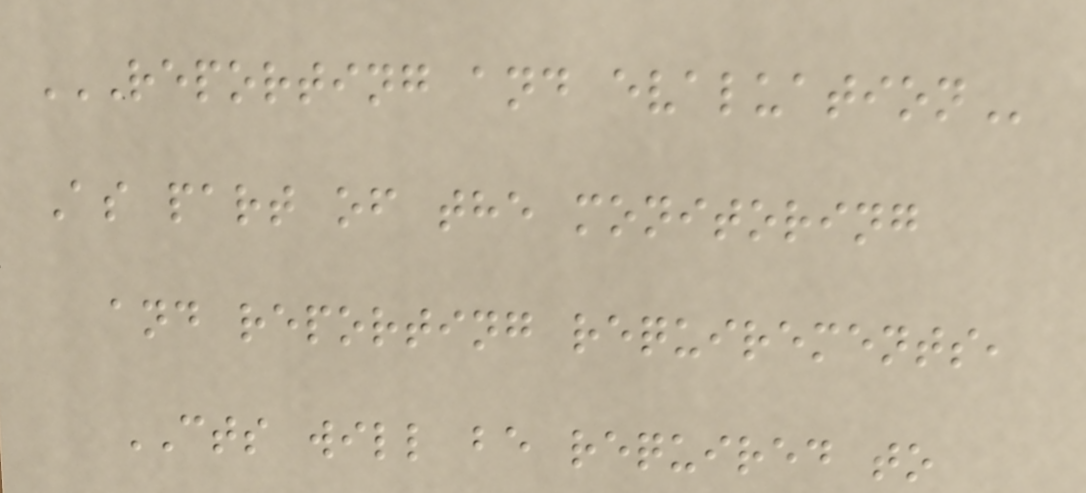REPORTING AND EVALUATION
As part of the monitoring
and reporting requirements,
CTS will be required to
